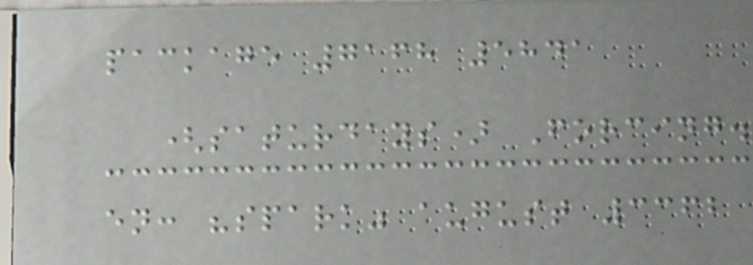package 7168 5841
(saturdays) Forcing.
en: "spark" august 3362
